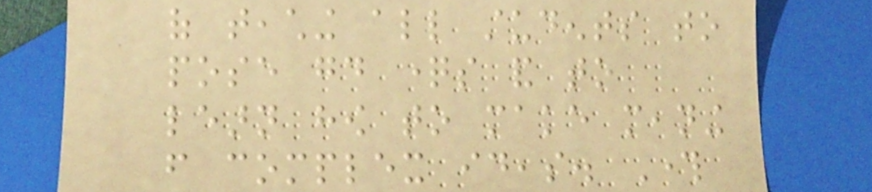of teaching all students to
pose good questions and to
learn how to make meaning
from complex ideas. Through
